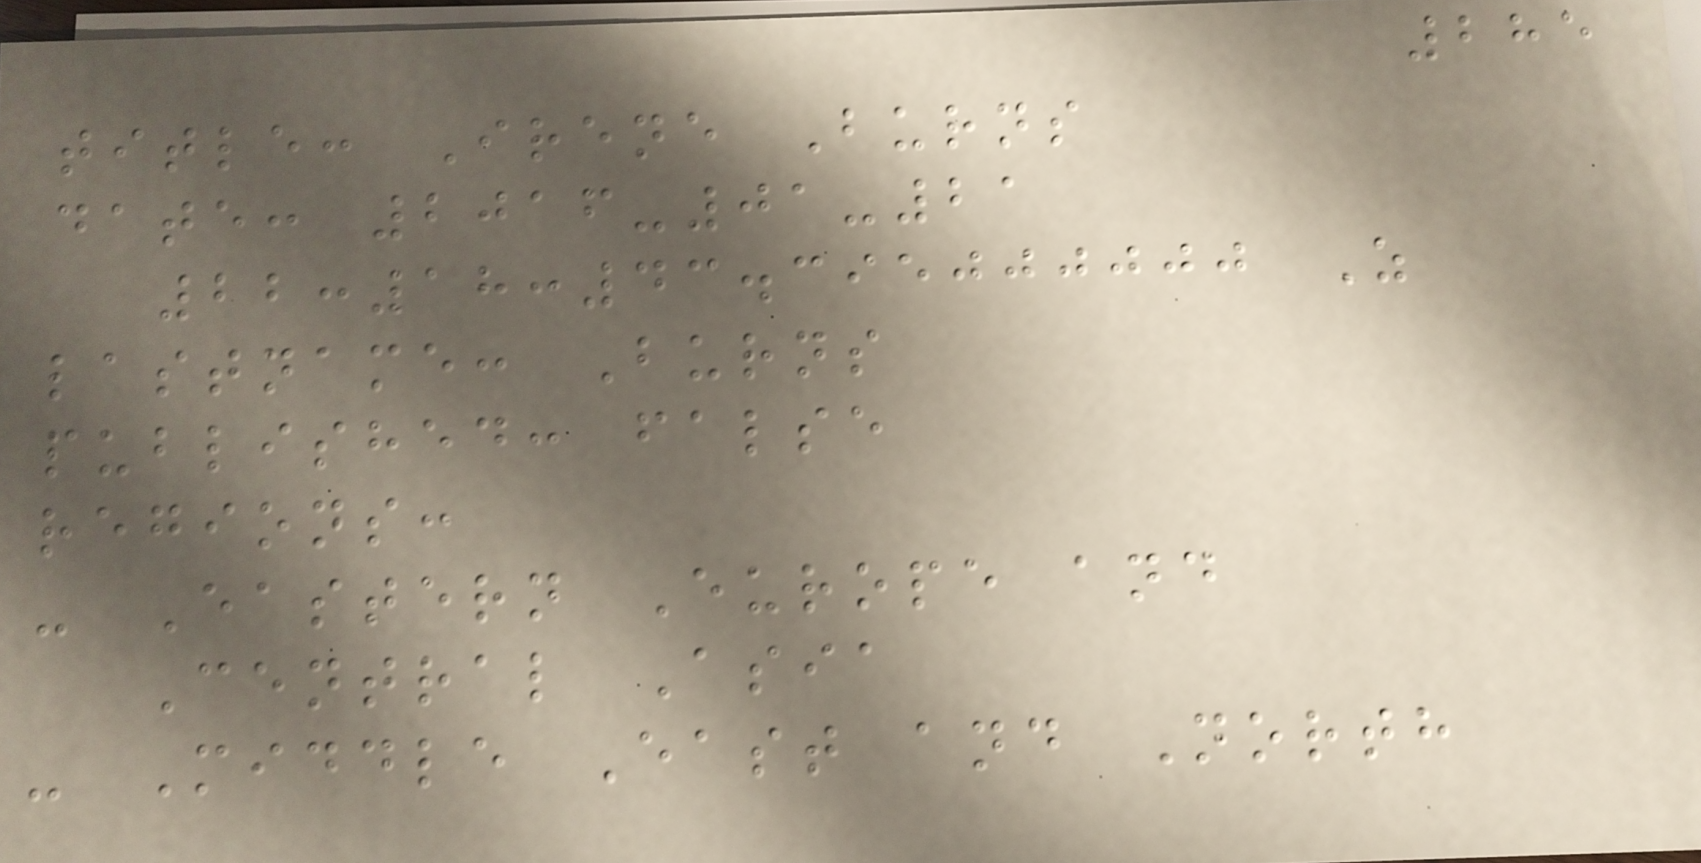285
title: Irene Burns
date: 2016-01-21
22:18:43.395000000 Z
lastname: Burns
published: false
regions:
- Eastern Europe and
Central Asia
- Middle East and North
